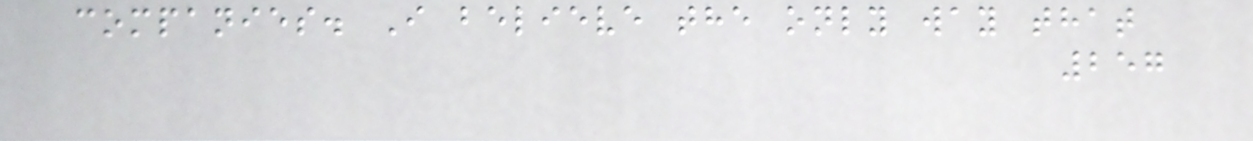companies. I believe the only way that
257
